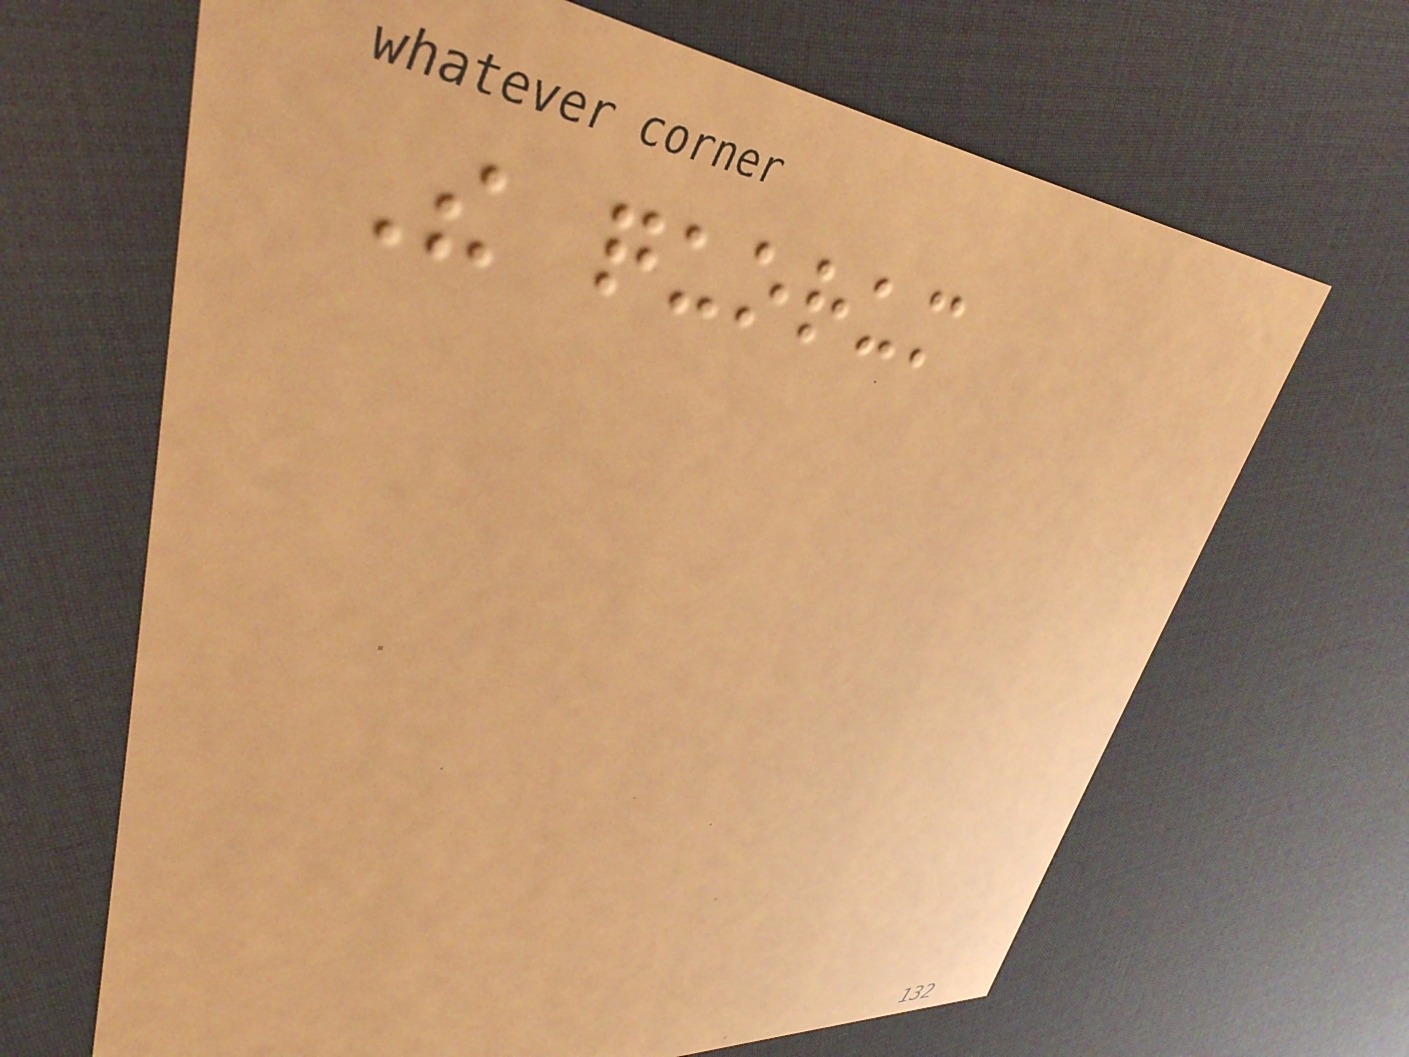The quorum
